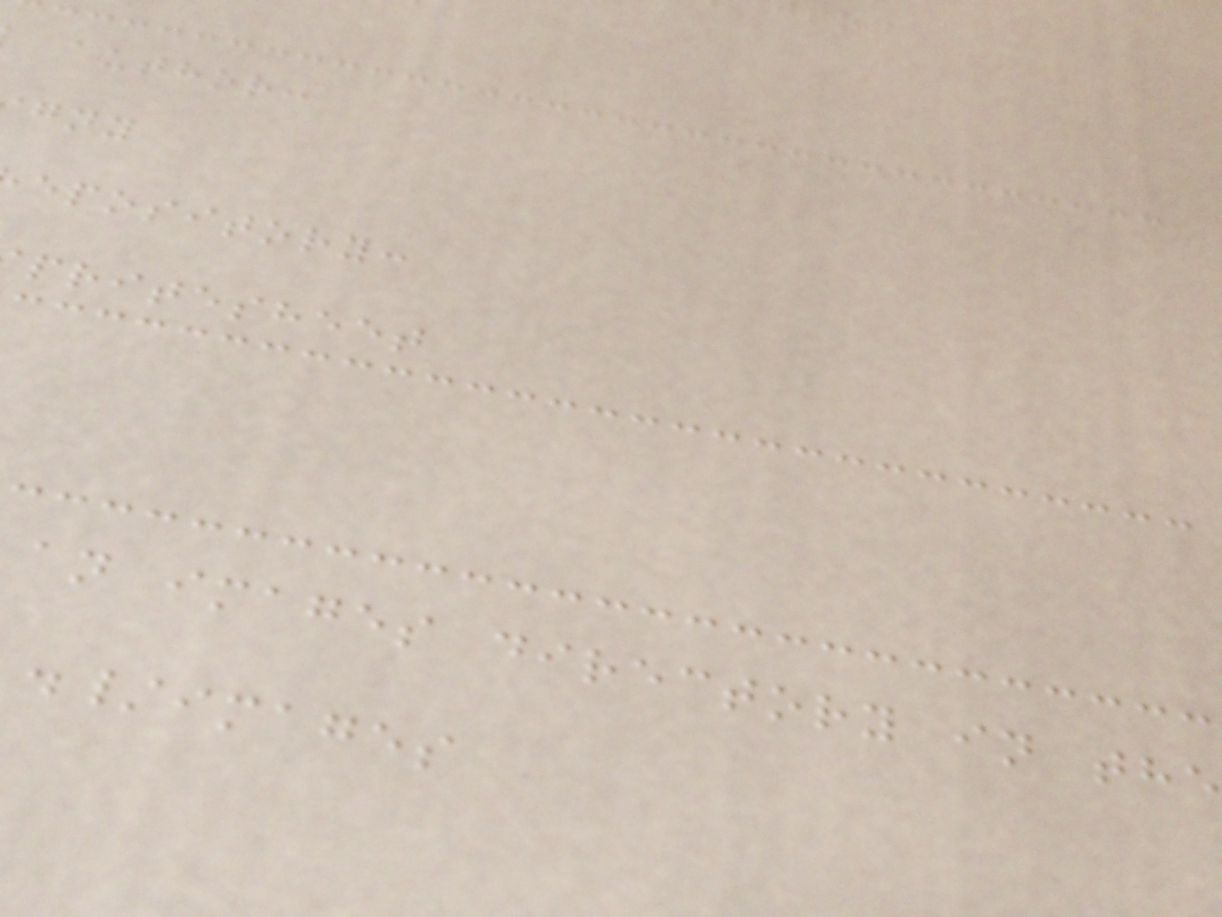author:
epository:
pritesheet
an images directory in the
./images
